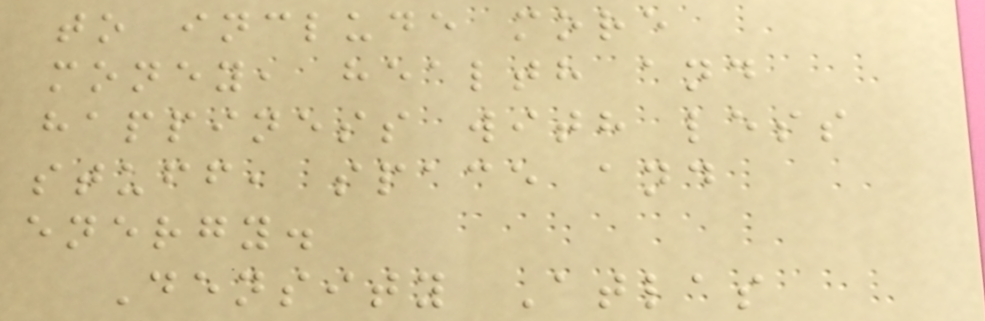to include more
money, health and
happiness with less
stuff, space and
energy.
Density Atlas
